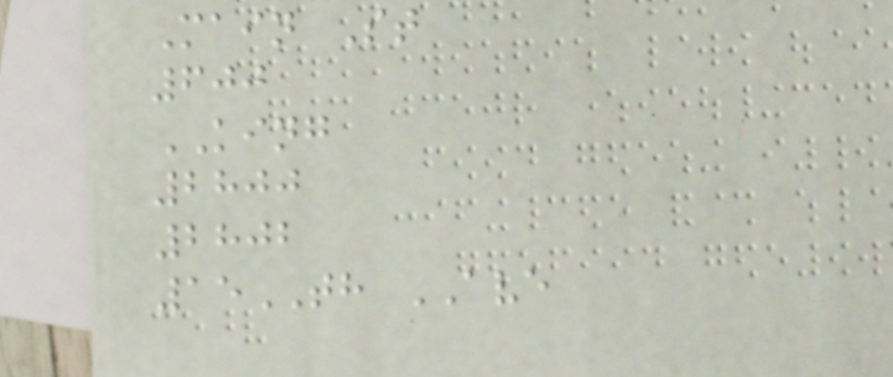Main St
600
KING
2800
2802
15TH AVE
